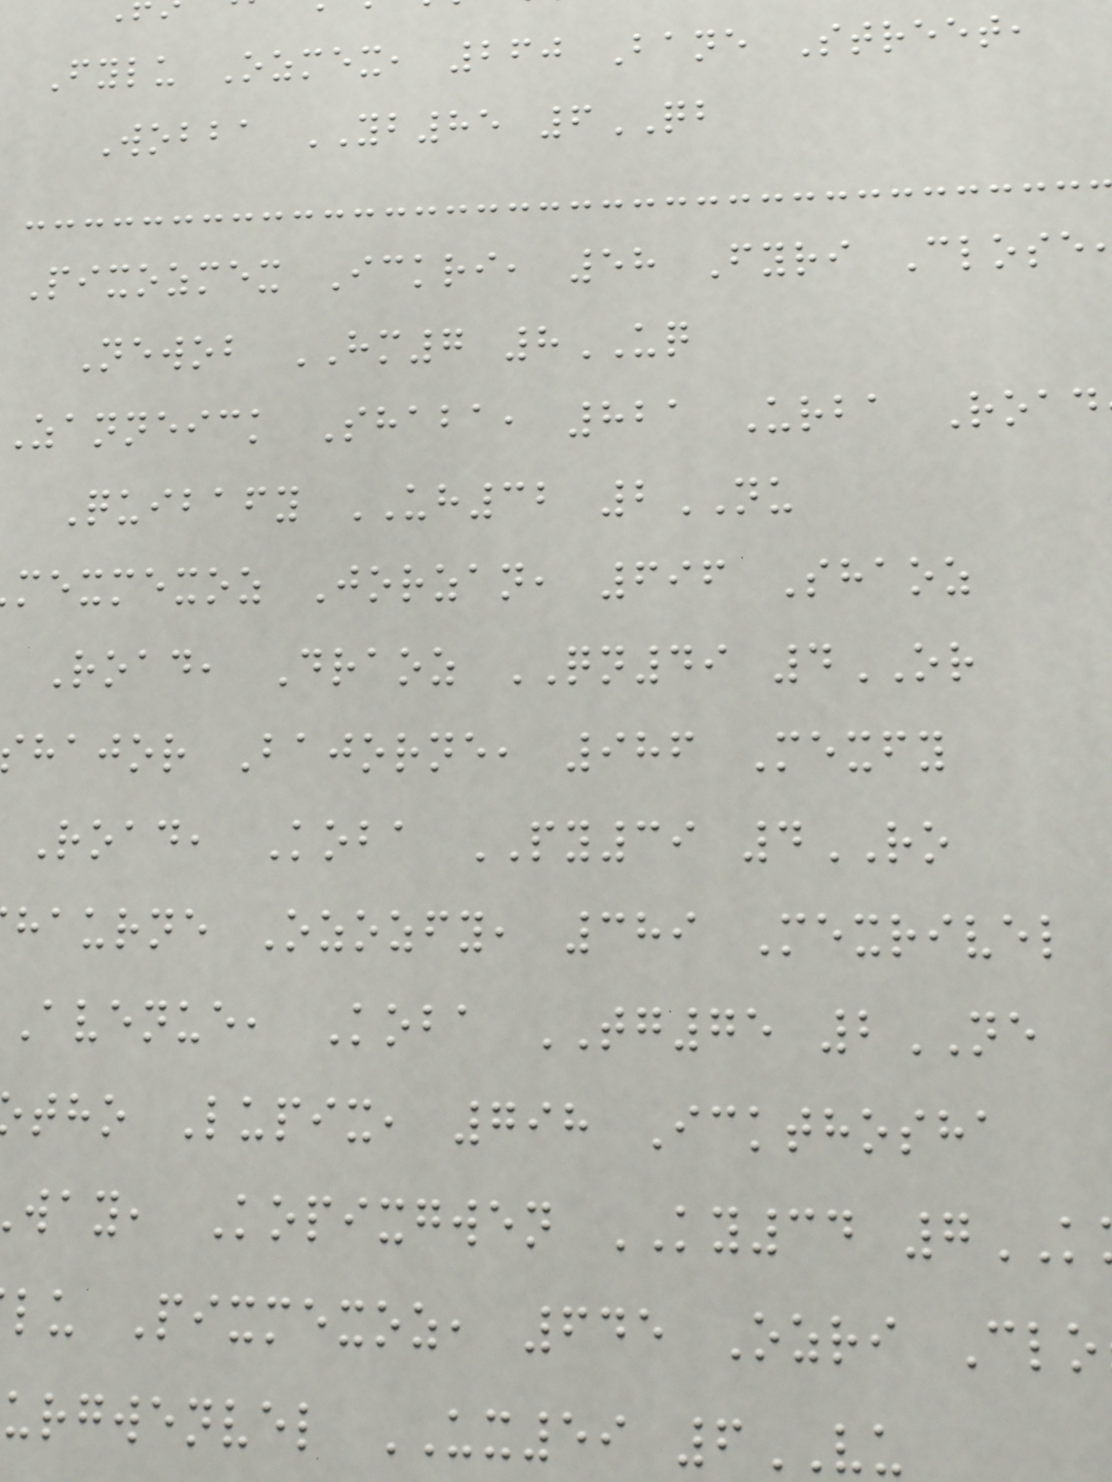Fylu Ozmex, 260 Bane Street,
Wobba YB85 6QB
Pixozmex Ickri, 58 Fyri Close
Newob HM7 8UQ
Zanneick Shaba, 821 Urba Road
Quibafy UH32 2NU
mexmexoz Jorzan, 696 Shaoz
Road, Draoz QN49 4OR
hajor Bajorne, 986 Mexfy
Road, Koba PY39 4RO
haurne Ozozfy, 389 Mexrivel
Avenue, Koba TG75 2NE
tho Lupix, 798 Ickthosha
way, Kopixgwen KY34 7
lu Pixmexoz, 645 Ozri Clo
urgwenvel UX59 6VU
